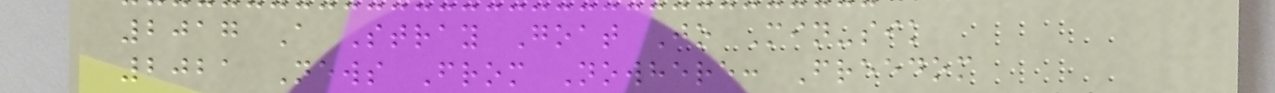2017 A Stray Goat Jo Min-sik
2021 News From Nowhere: Freedom
